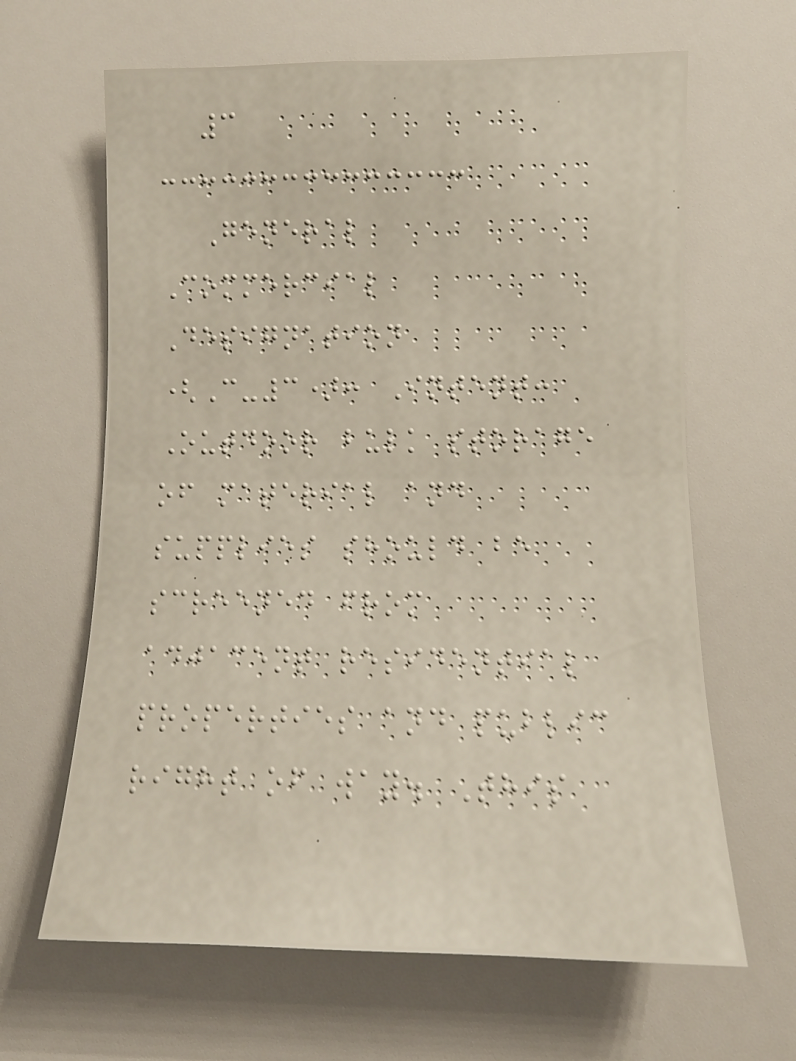3
General
Commercial
Designation
(C-3): Intent:
Outdoor bulk storage
of material and
supplies should be
screened from
adjacent residential
properties and public
right of way. This
